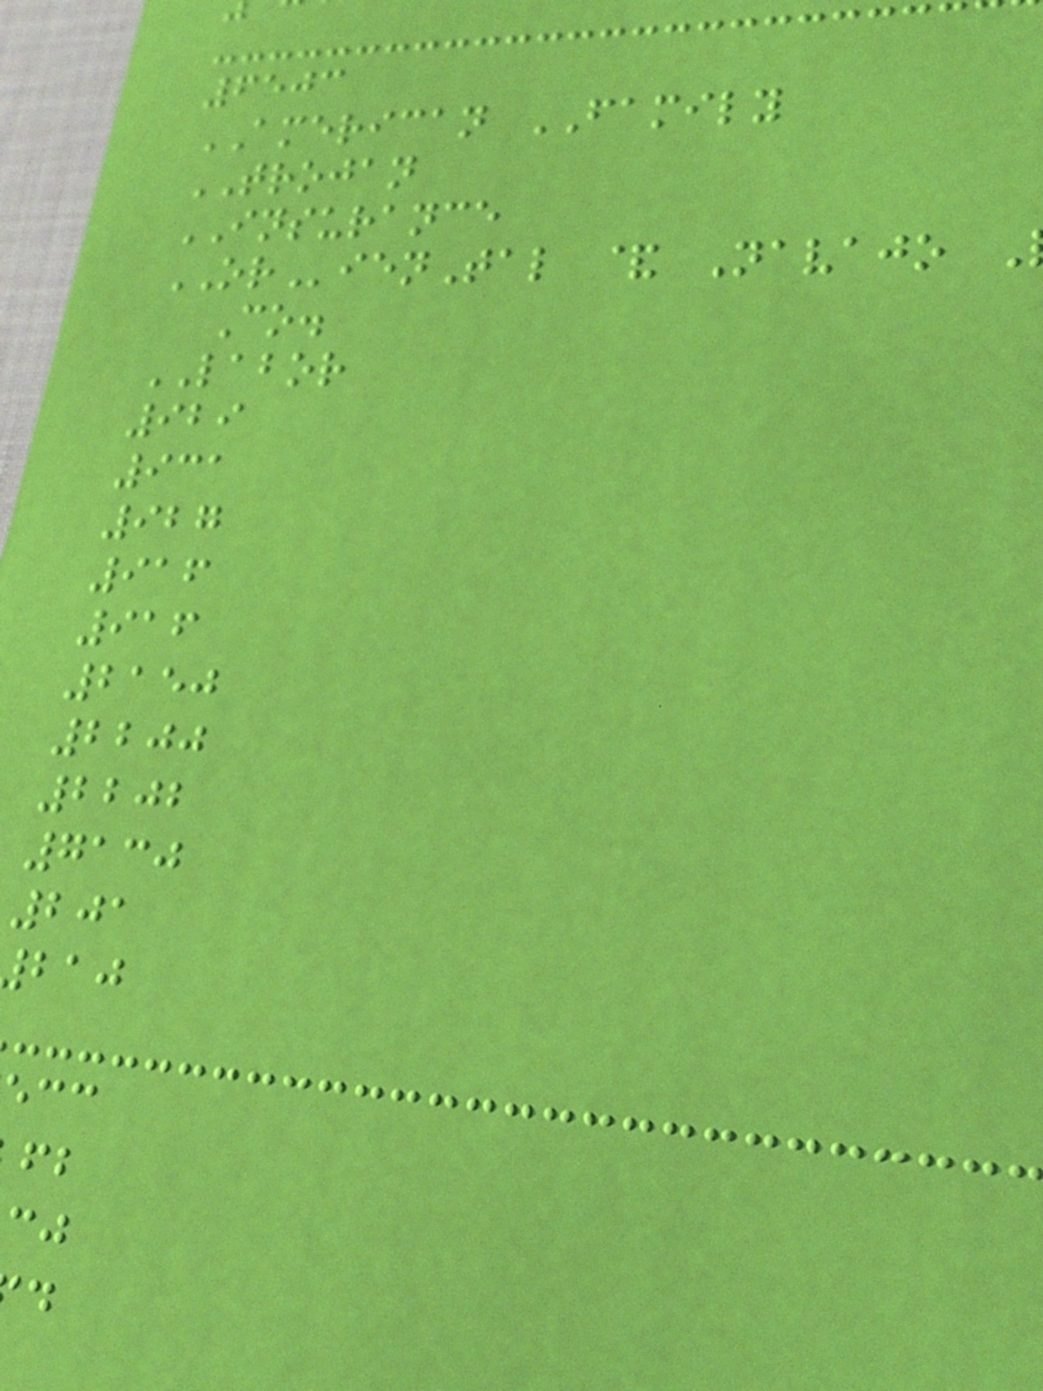6503
AMERICAN FAMILY
TROJAN
INSURANCE
ORienTal & Navajo
Co.
LABOR
929
931
927
916
916
2150
2200
2202
7130
201
